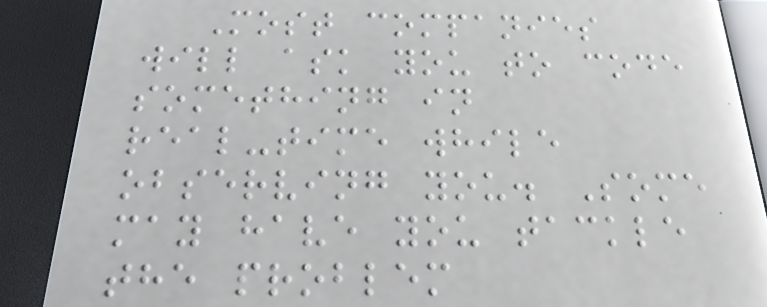Most companies
will ask you to code
something in
real-time while
observing you. Some
may have you tackle
the problem
